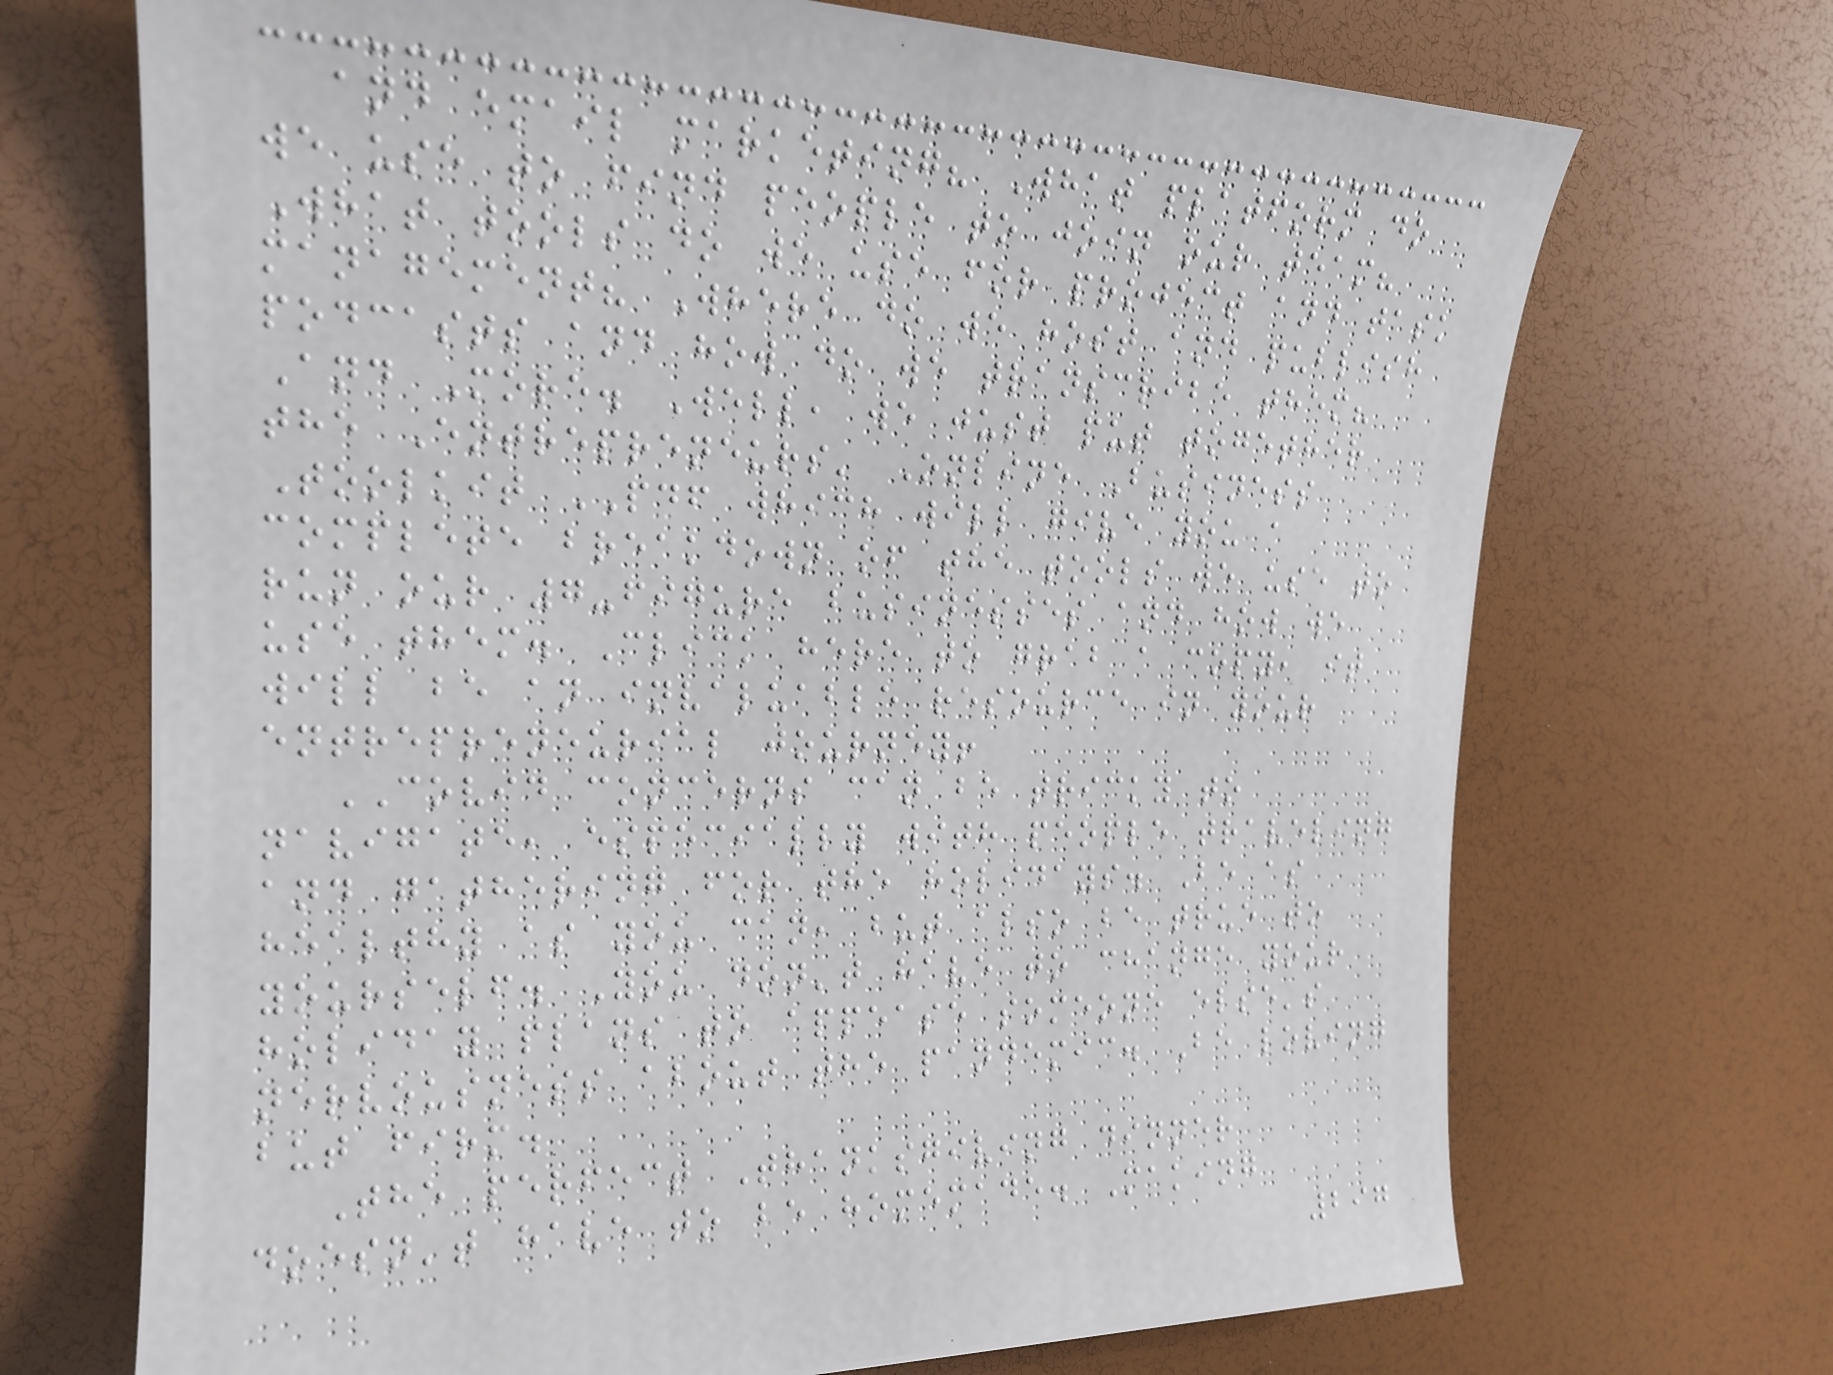and email marketing? What platform do
we use to find people to join our team?
What tools do we use for project and task
management? Where do we host and publish
podcasts and how do we transcribe them?
And More. Well, we just put together
the Entrepreneurs' Online Business
Toolkit PDF which will give you a
complete breakdown of the tools we use to
run our 7-figure businesses and how we
use them. Click here to grab a copy, it
will be an invaluable resource in your
entrepreneurial journey!
COVID concerns can be tricky to
navigate, especially with people traveling
and gathering for the holidays. Be as
healthy as you can, but also be true to
yourself. You don't have to change your
holiday plans to appease someone else's
nervousness about the pandemic. Be loving
but firm.
The perfect Thanksgiving dinner
doesn't have to be homemade. Making
297
